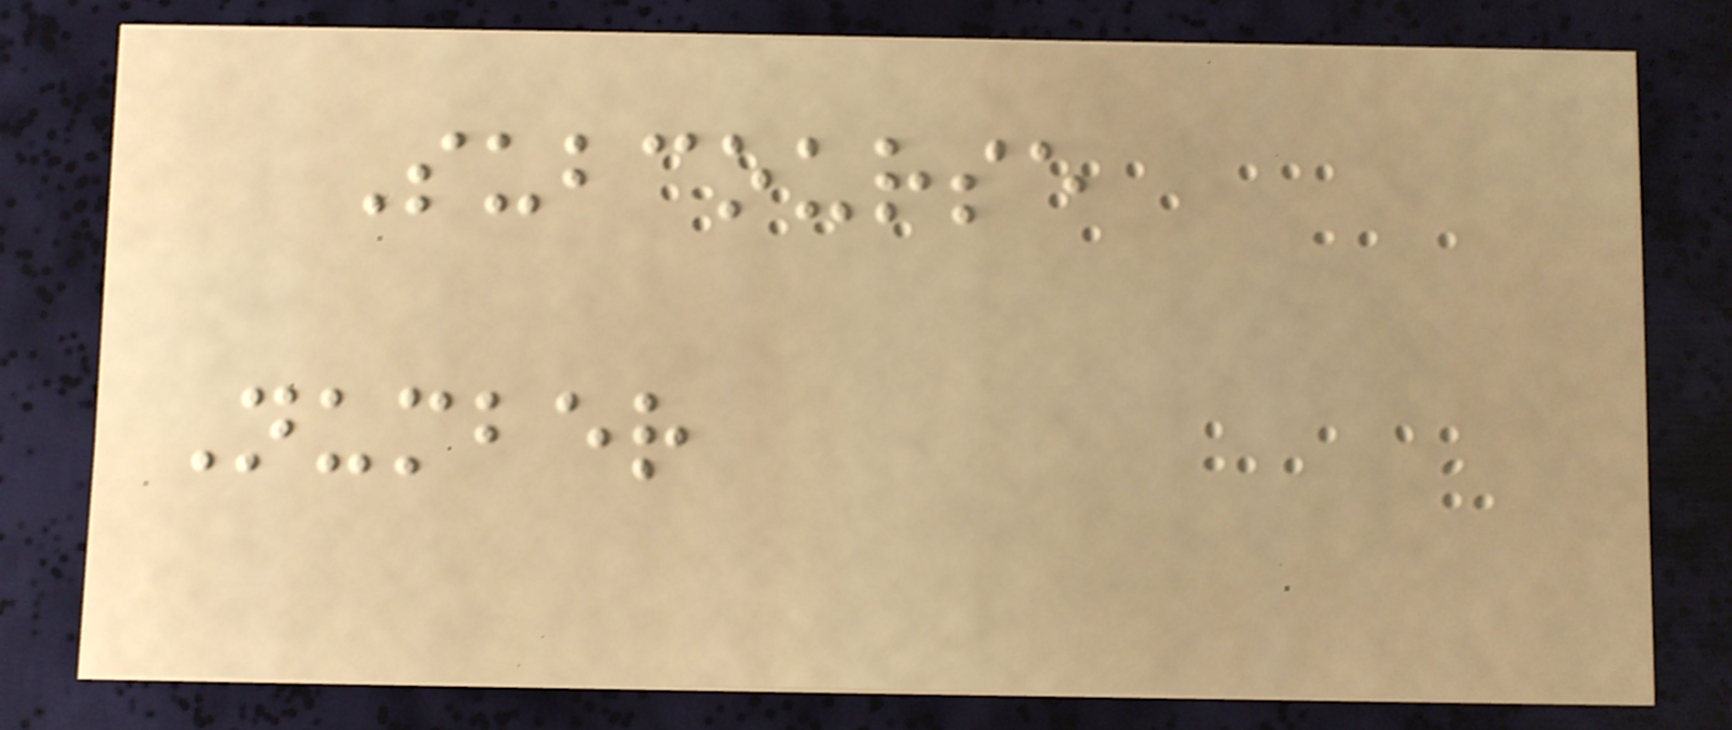Subcourse
Number
